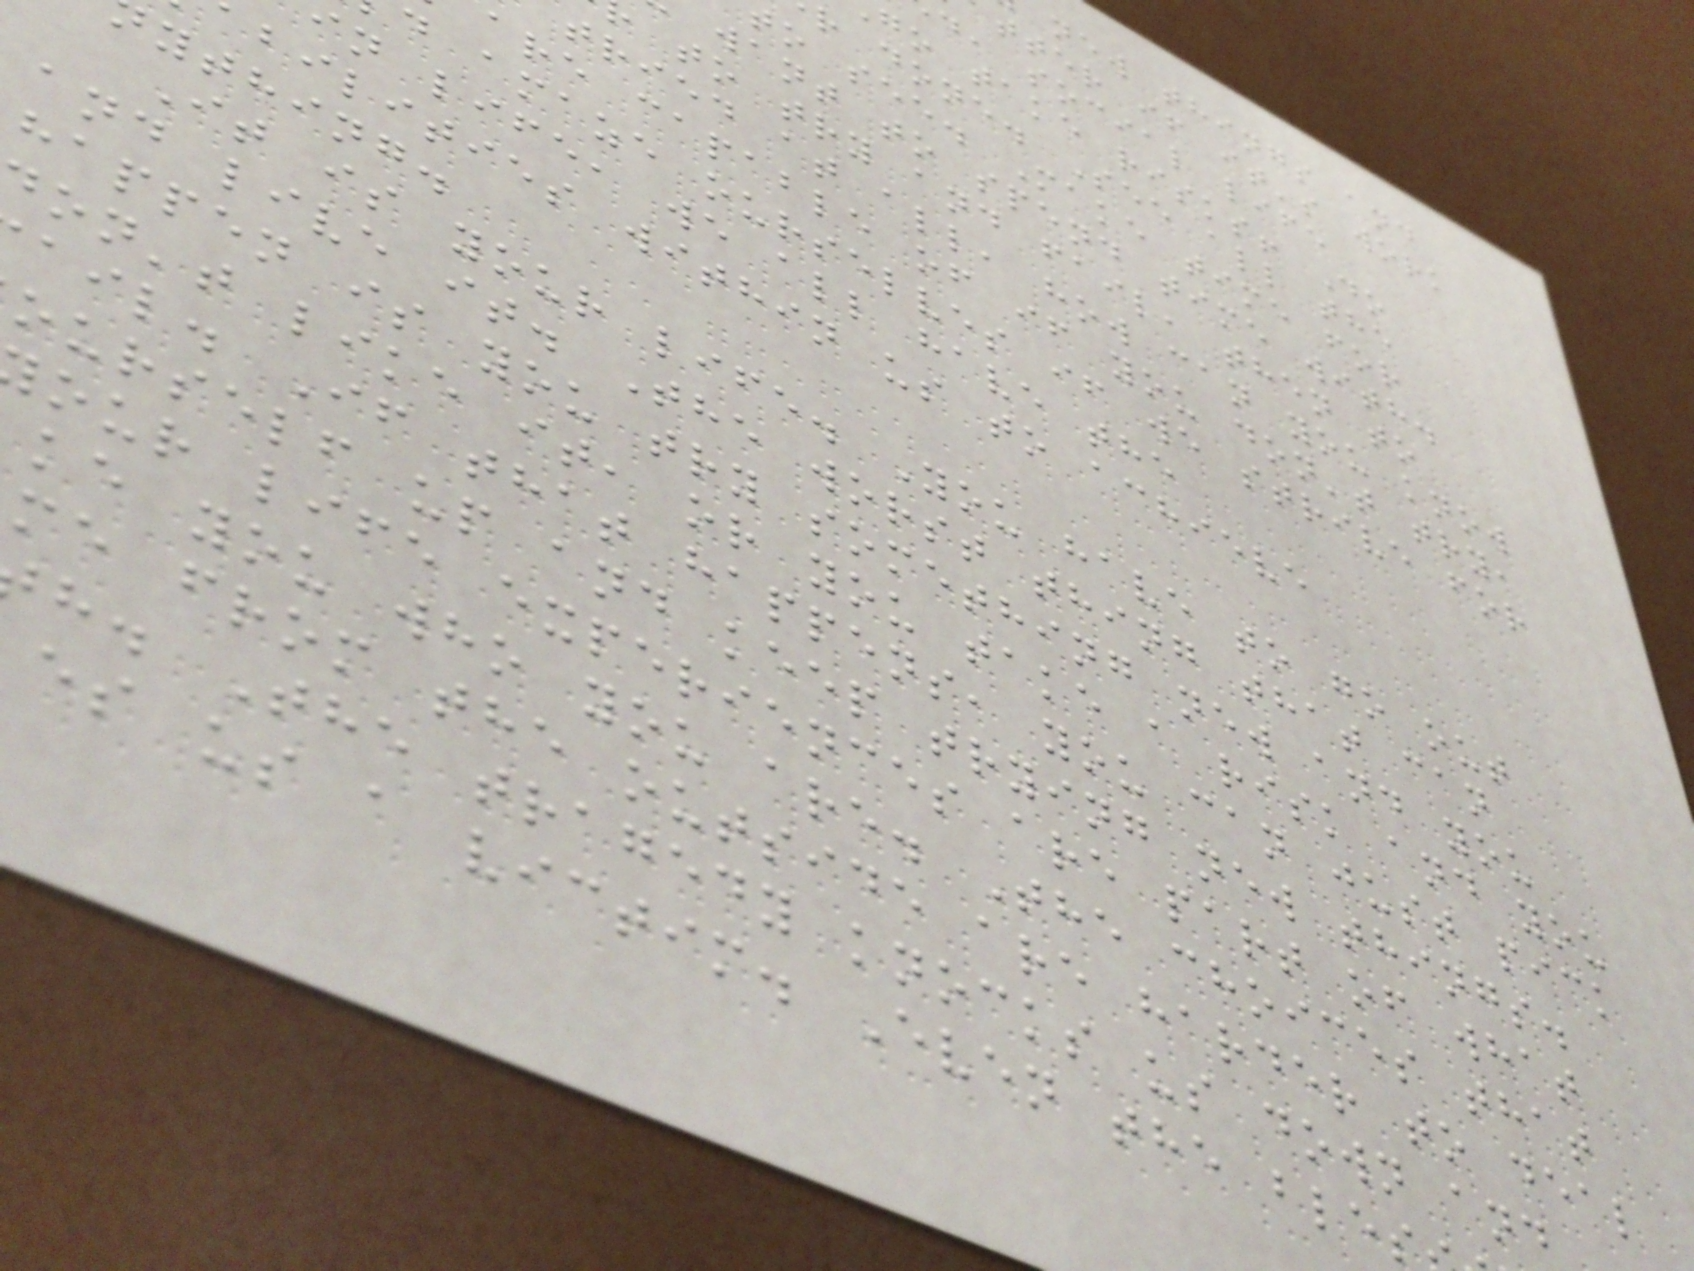new things and
tter if it's work
d, social life
go take risks! Do
r done. See all the
to see. Make time for
want to spend time with.
to try and fail, then to
tried at all, how can you know
are capable of if you don't try,
d amaze ourselves if we strive for
in life, we all have the
bilities within us to achieve
ything.
It is your life. You have to go out
and live it. The worst thing that can
happen is you try something new and you
on't like it, or you take a risk and you
ail. If that happens, you can just pick
ourself up and keep trying new things.
our life experiences are part of what
ke you who you are. The choices that
me from the outside are harder to deal
h. The tragedy knocks us down and
es us a victim. Even the bles
